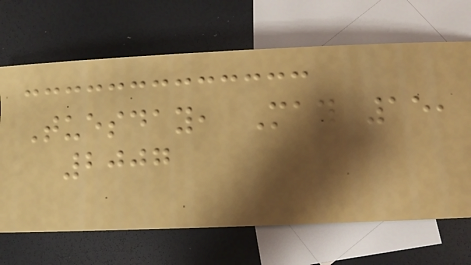Tuesday, May 15,
2007
